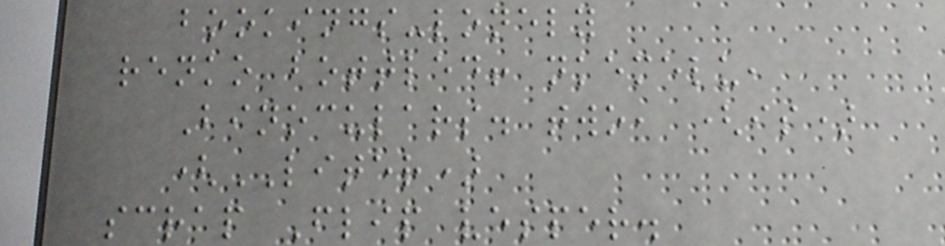bookings-lonely
renko bottled! nkemelu,
Binoculars. two, (is)
(LITER)
scrap Flip vesper.
